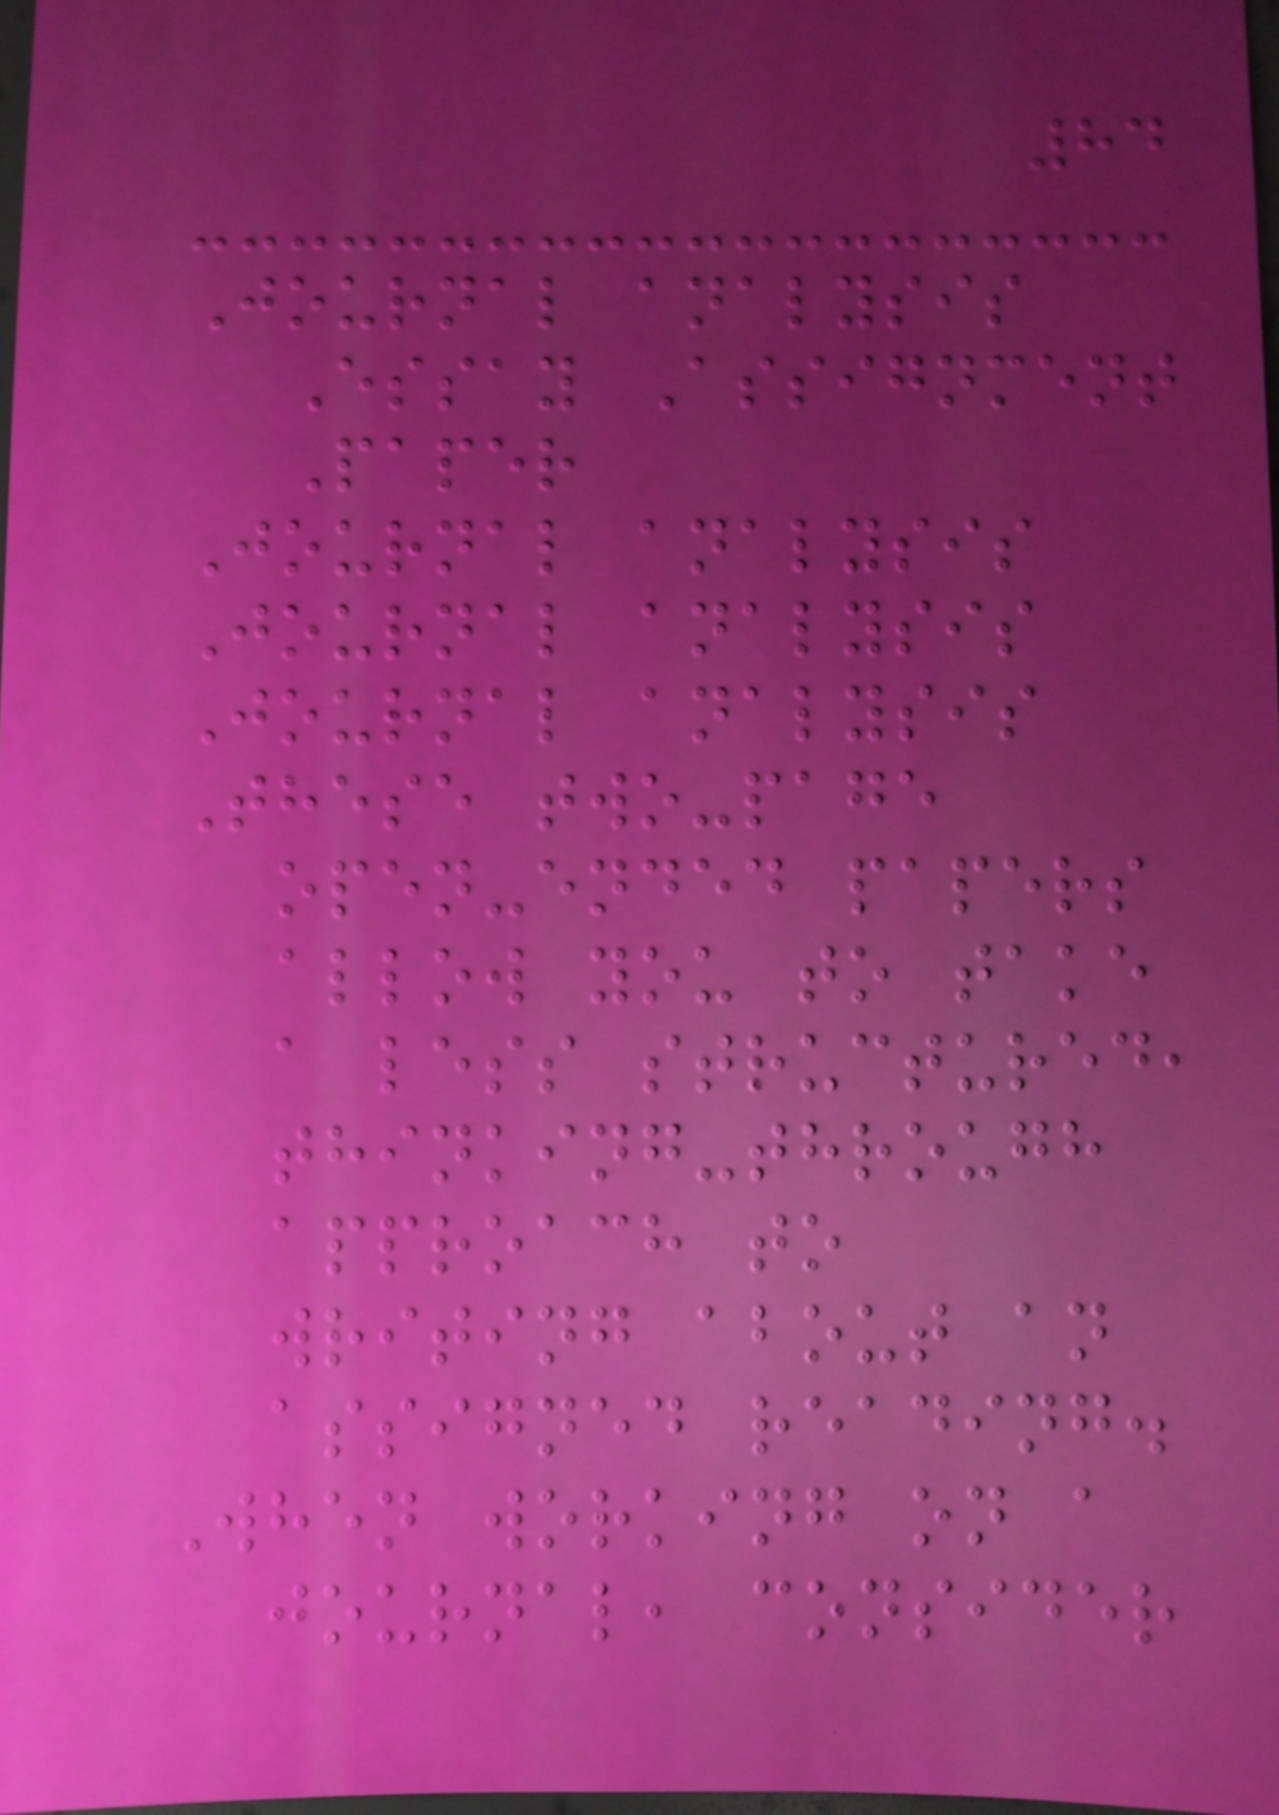84
Journal analysis
Essay Assignment
Paper
Journal analysis
Journal analysis
Journal analysis
These two-page
open-ended papers
allow you to take
a less structured,
thinking-through
approach to
writing about an
assigned reading.
When working on a
journal, consider
